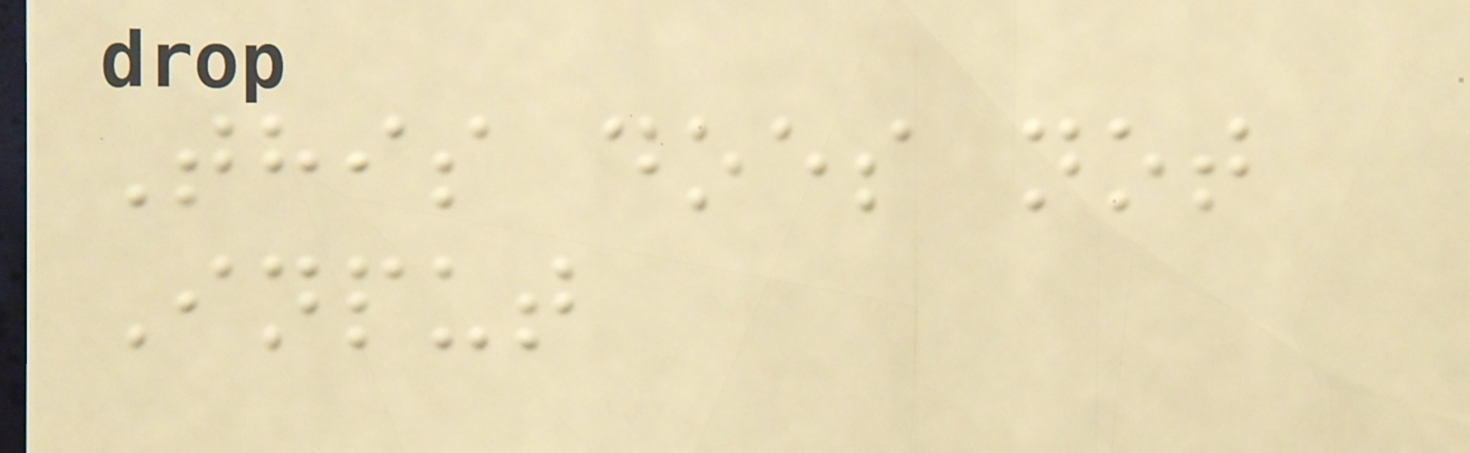This does not
Input
